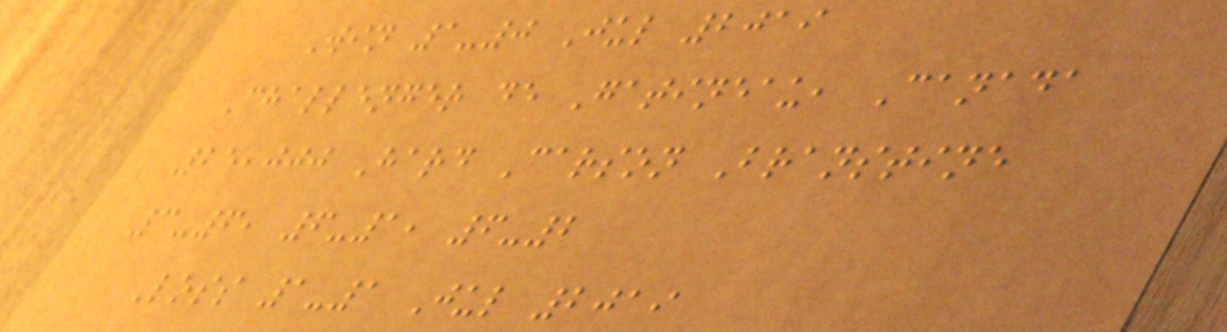Win 1-0 Jul 2019
Challenger de Gatineau, Canada
25,000 Hard Carson Branstine
3-6, 6-1, 6-2
Loss 1-1 Jul 2019
